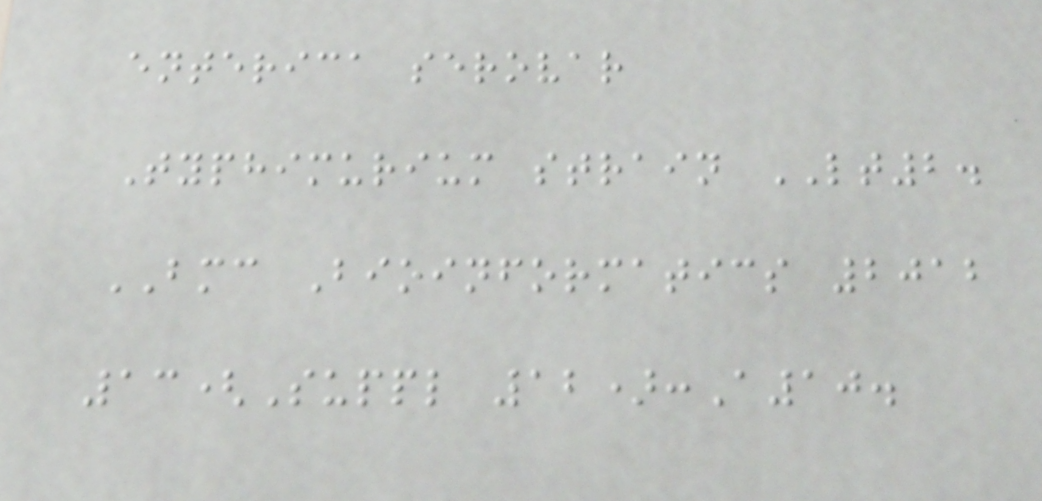enterica serovar
Typhimurium strain LT2.
BMC Bioinformatics 2012
13(Suppl 12):A10.
